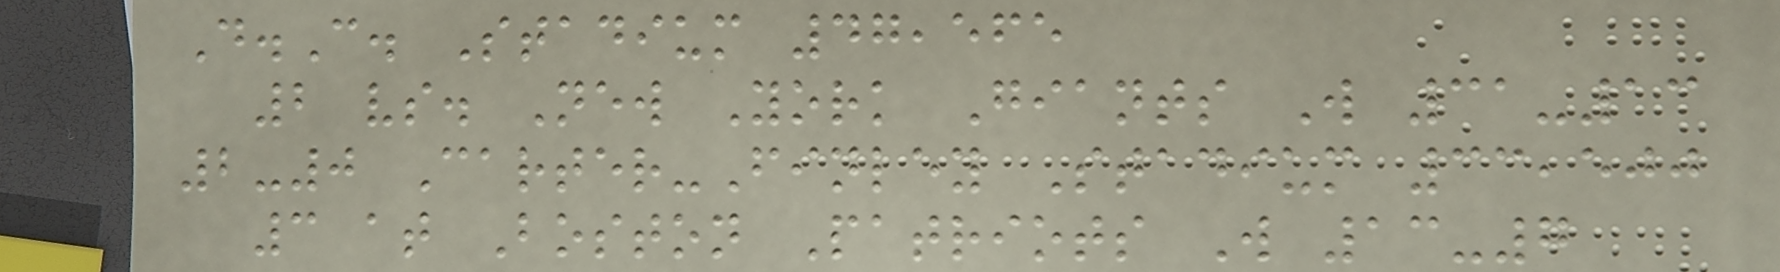D.C. Stadium 47,565
2 vs. New York Giants W 31-13
2-0 Carter-Finley Stadium 33,500
3 at Boston Patriots W 13-7
